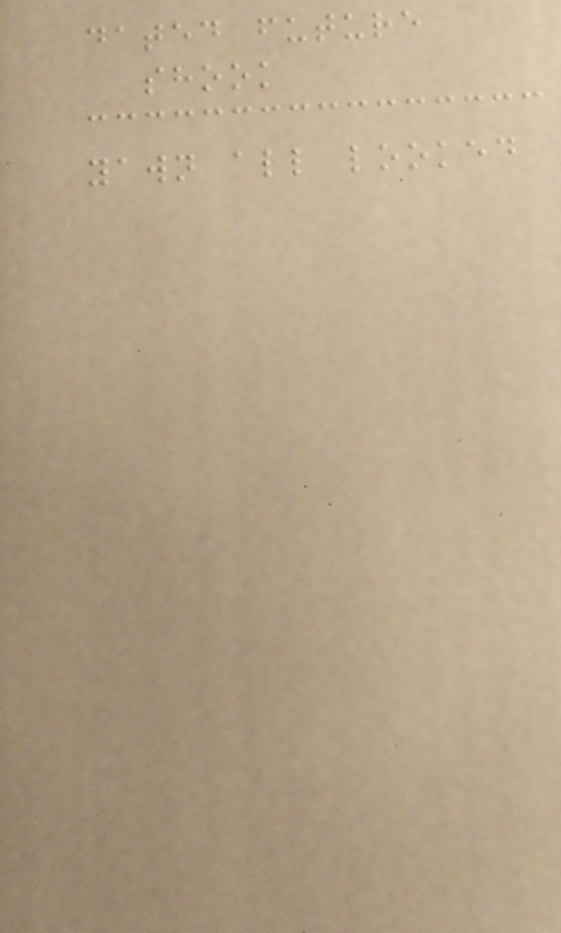dated future
shook
yawn all looked
